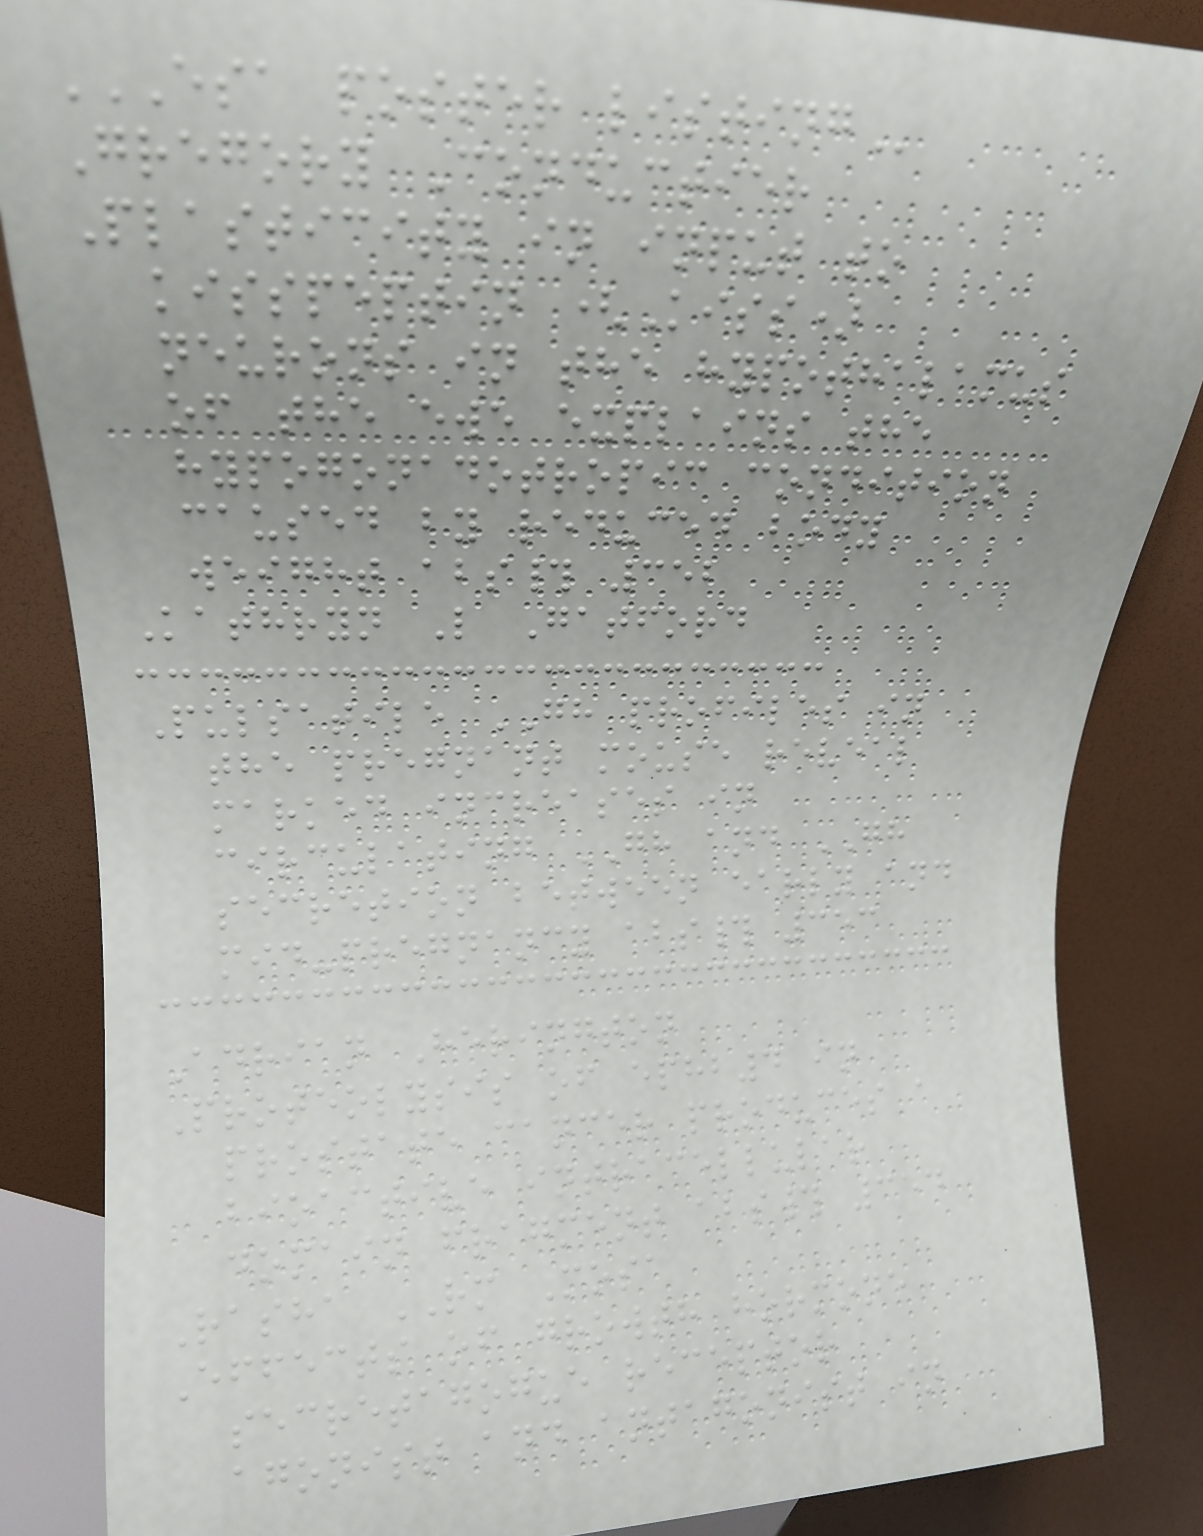ESA POSTER LISTING
Gregory Conductier
Plasticity in input to
kisspeptin (Kiss)
neurons in the hypothalamus
of the ewe explains the
hypogonadotropic condition
caused by reduced body
weight abs# 352
Kathryn L Gatford
Pulsatile GH profiles in
the pregnant mouse reveal
marked increases in
circulating GH and GH
secretion between early and
mid-pregnancy abs# 353
Adrian Herington
Proteolysis of ephb4 in
prostate cancer produces a
bioactive intracellular
domain fragment abs# 354
Rasha RM Mosa
Effects of growth hormone
secretagogue receptor
agonist and antagonist in
